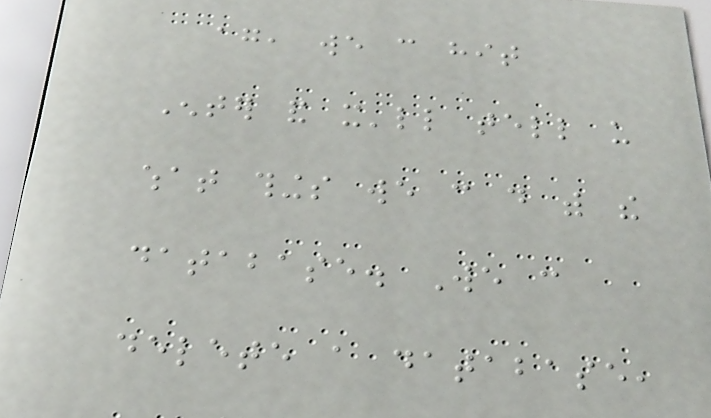again, we can hit
Enter and it'll tell us
what things we can do with the
database. We can
delete a database,
